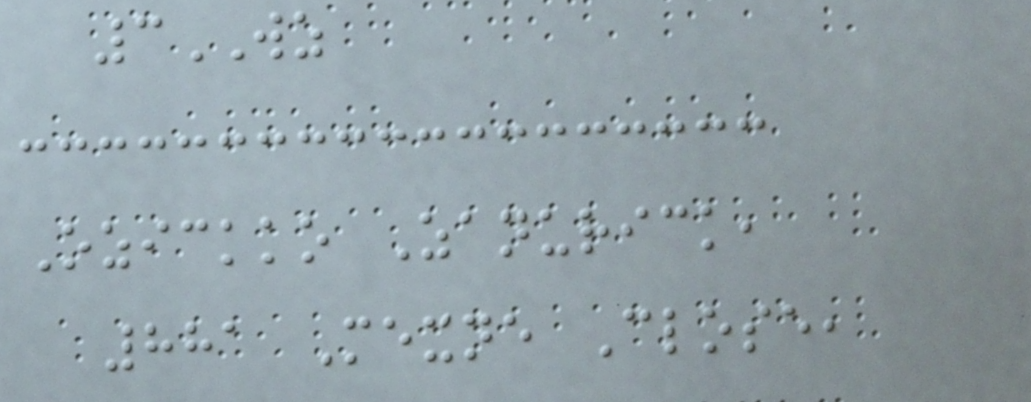3WZ
Ozickko Zanurick,
881 Mexne Close,
